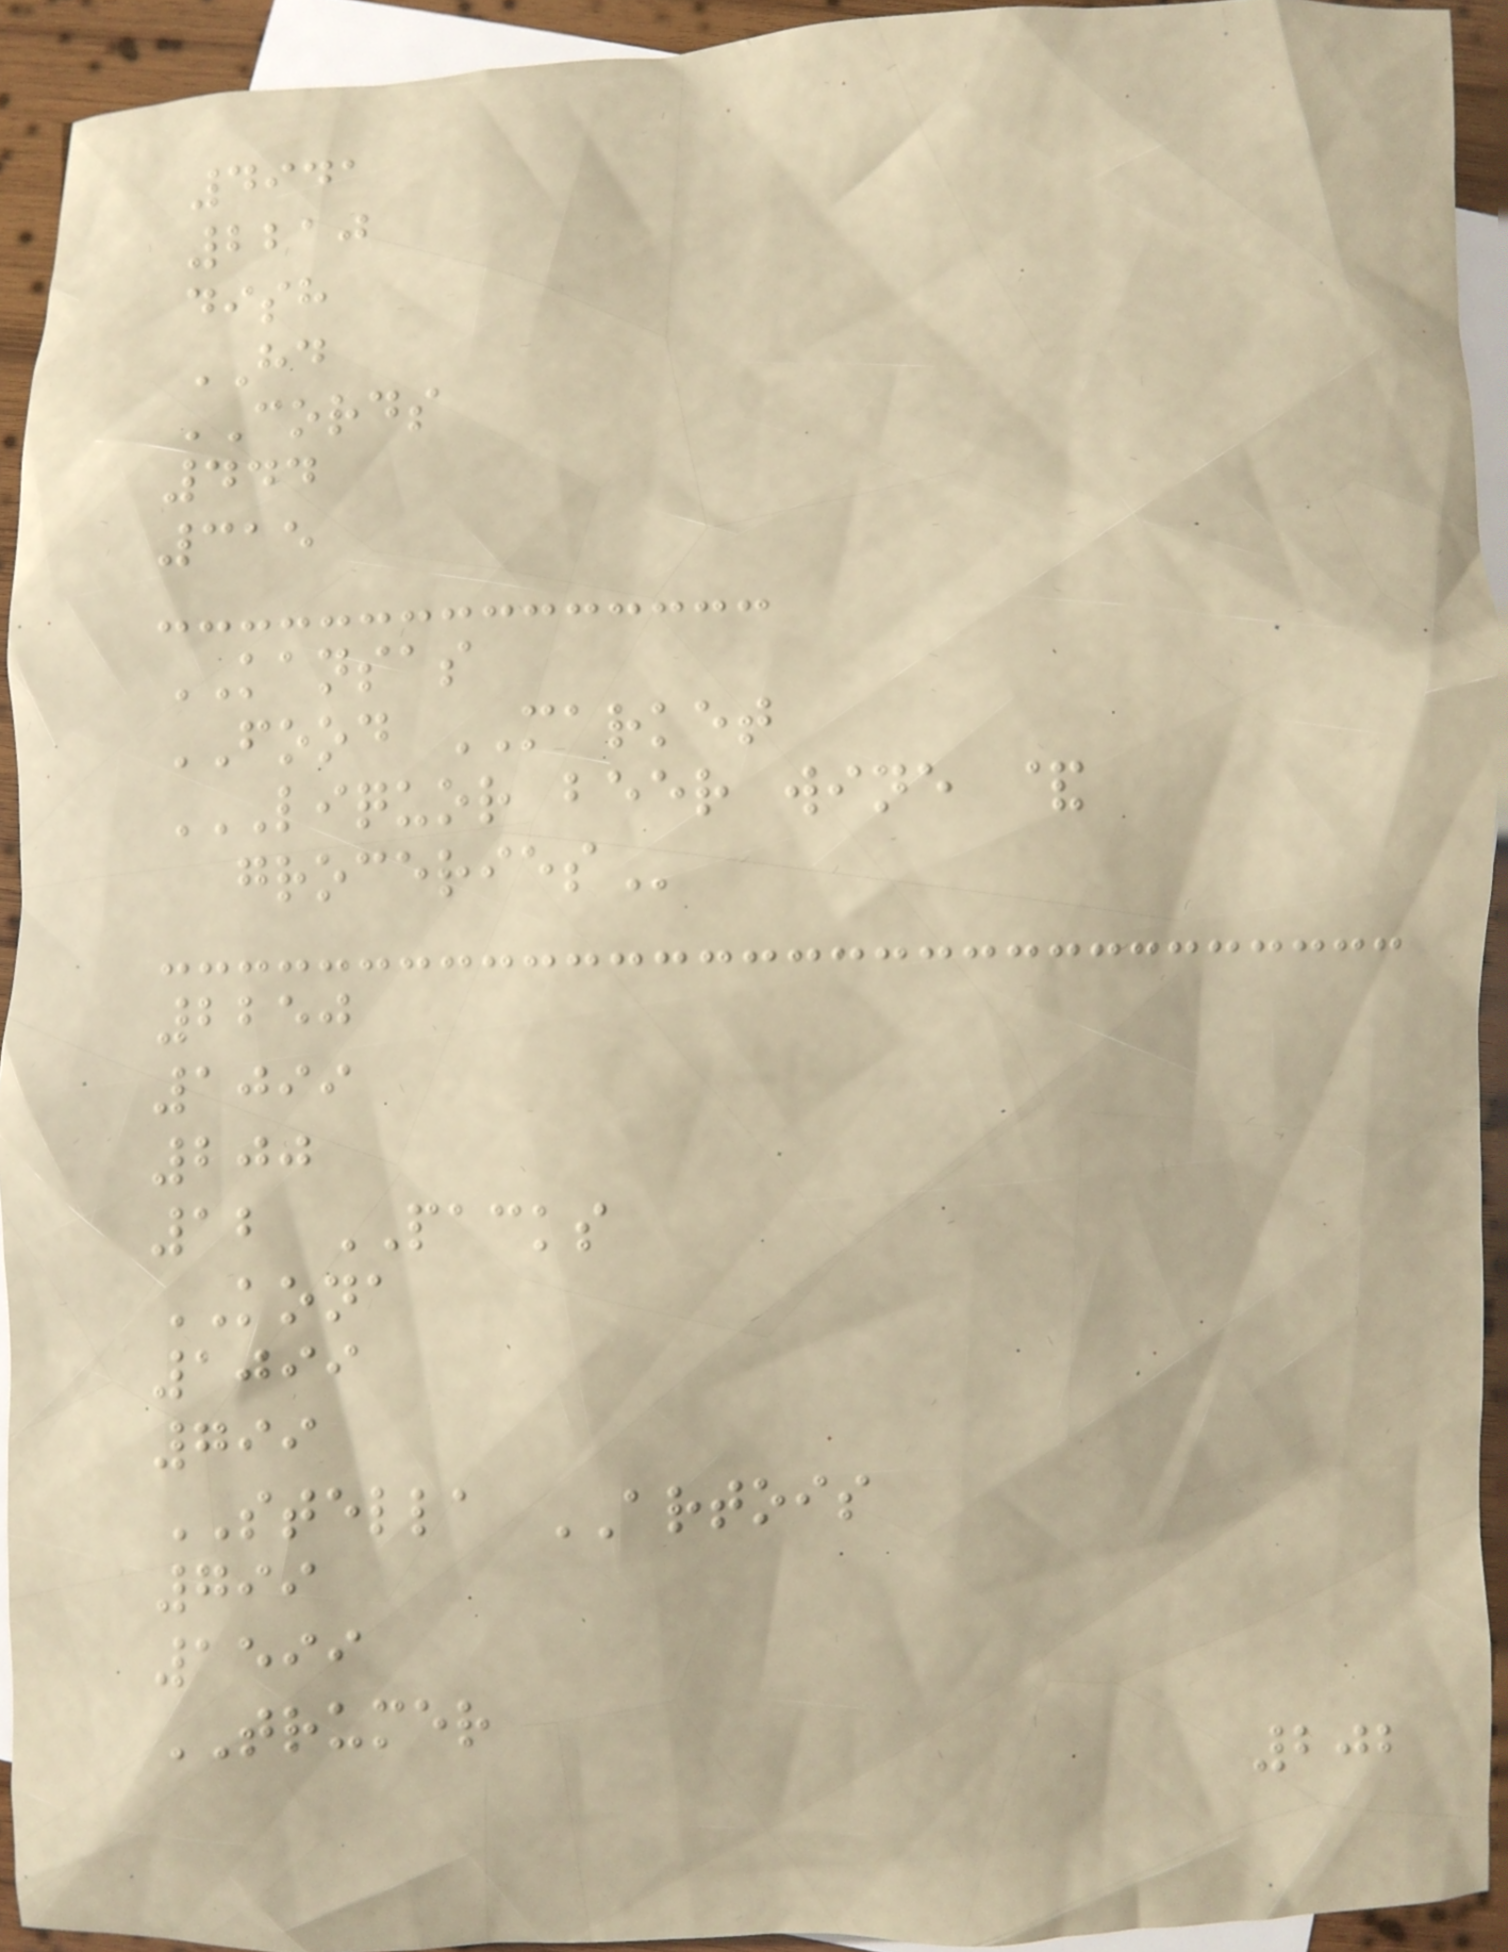4941
2210
dish
HD
CORDS
444
315
KANSAS
FOOD MARKET
LIQUOR BEER WINE &
GROCERIES
2250
1099
200
12 PACKS
KONA
1099
799
STELLA ARTOIS
799
1599
TRUMER
202
